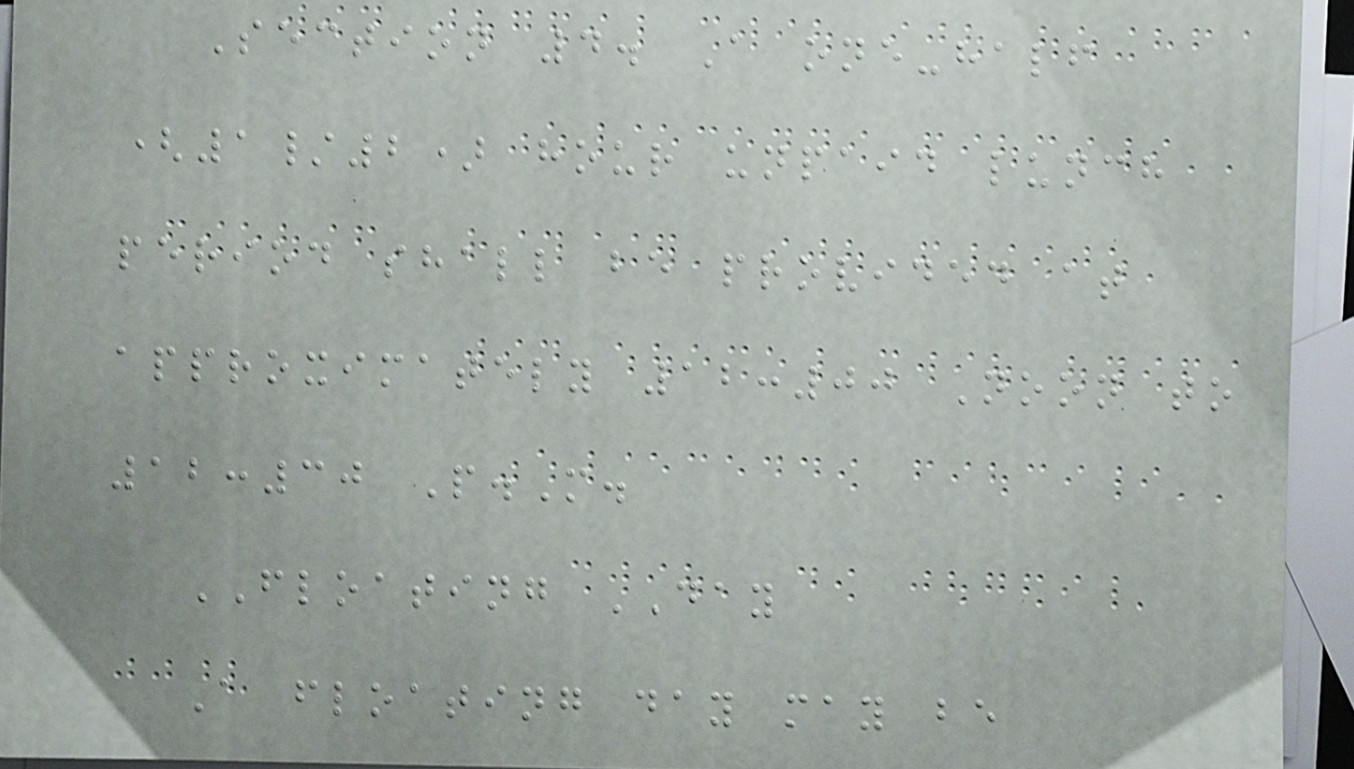Section 4. A one-half
(1/2) hour unpaid lunch
period shall be provided at
approximately 12:00 Noon to
12:30 P.M.
FLOATING DAY
A floating day may be
